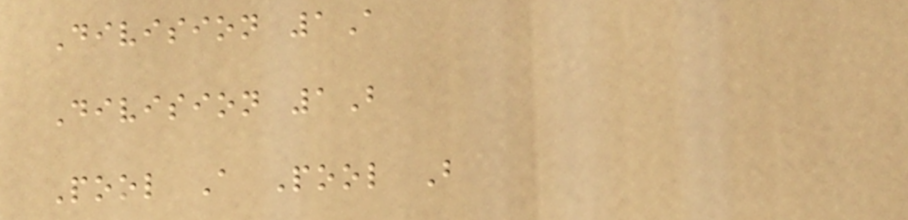Division 1A
Division 1B
Pool A Pool B
